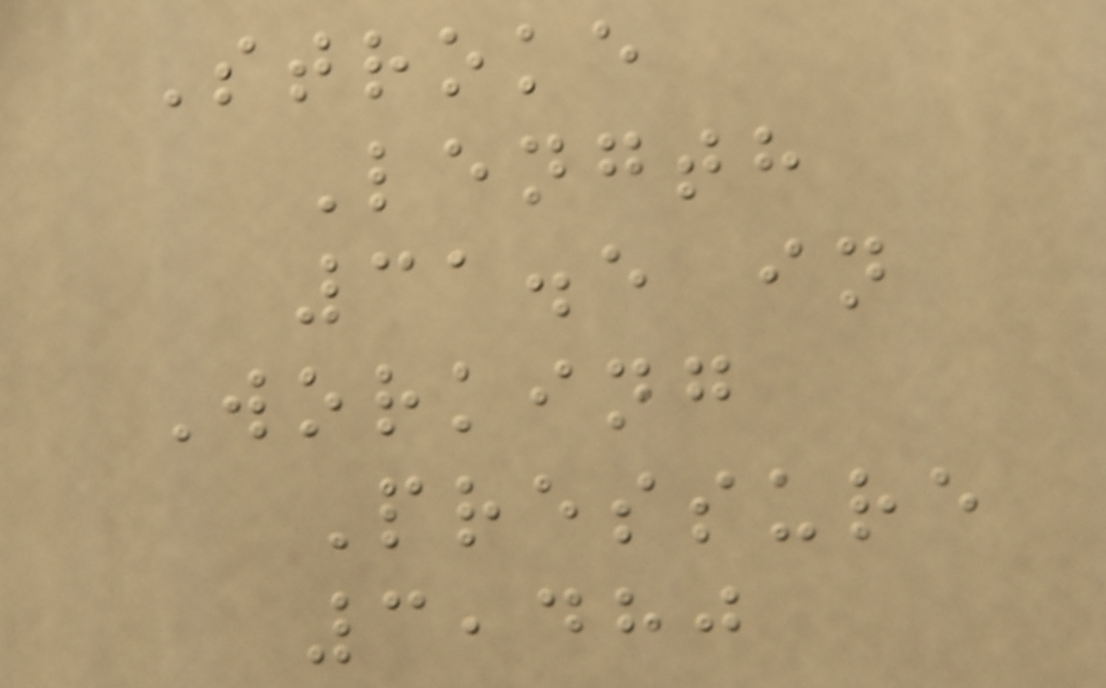Stroke
Length
31.5 in
Working
Pressure
3,480
